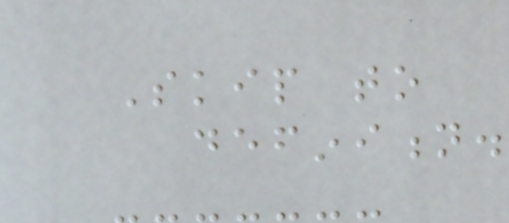Skip to
definition.
